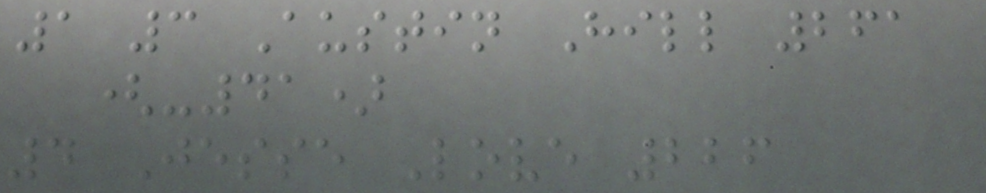1 3 Austin Hill 261
(-41)
4 Jesse Love 226
